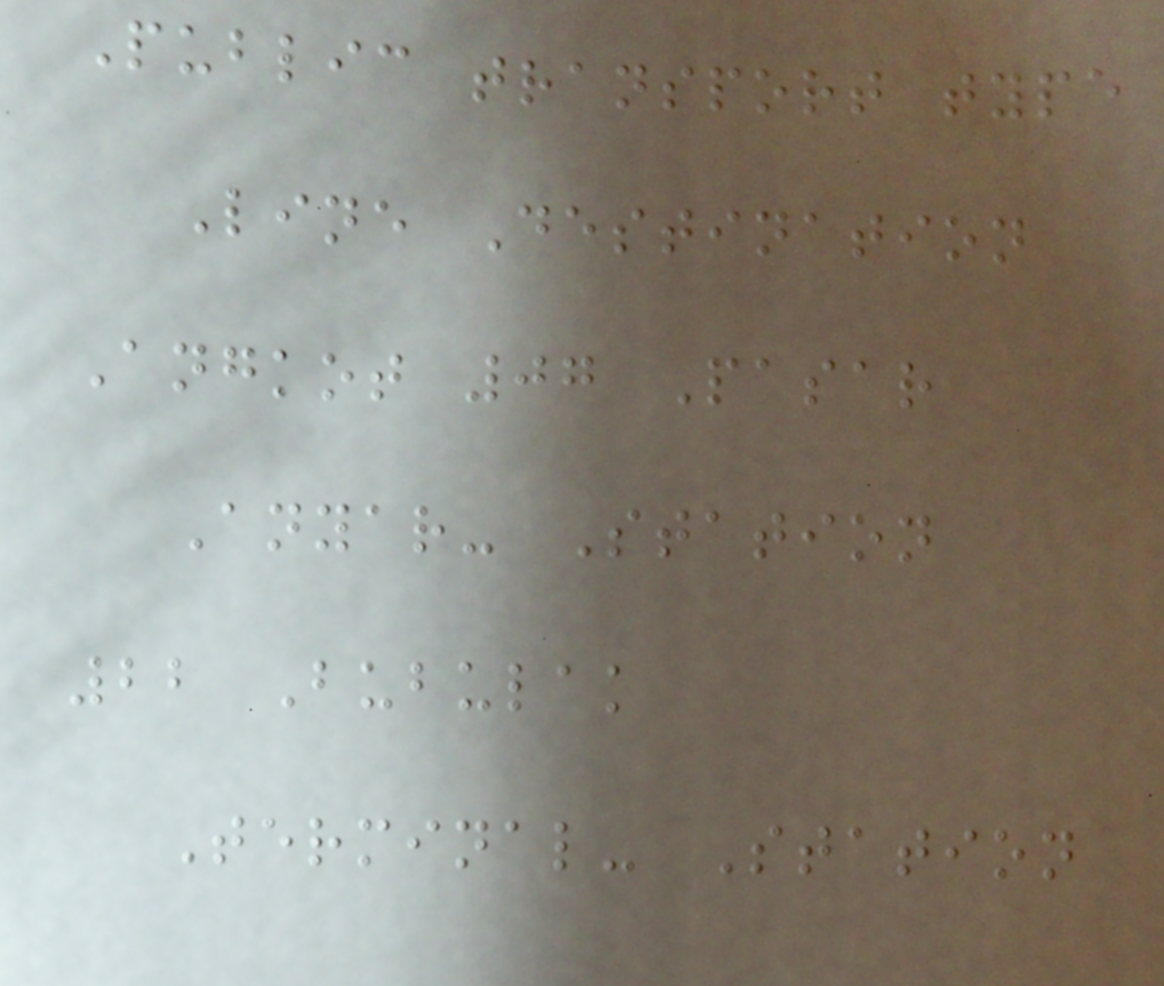Public transport type
Line Destination
Angkot 07 Pasar
Anyar- Station
22 Bubulak
Terminal- Station
